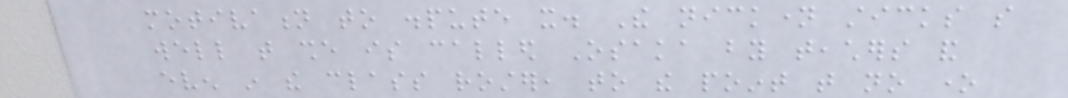motivation to dispute it. The nickname sticks so
well that she is called Osaka by teachers and
even in the class roster, to the point that no one
